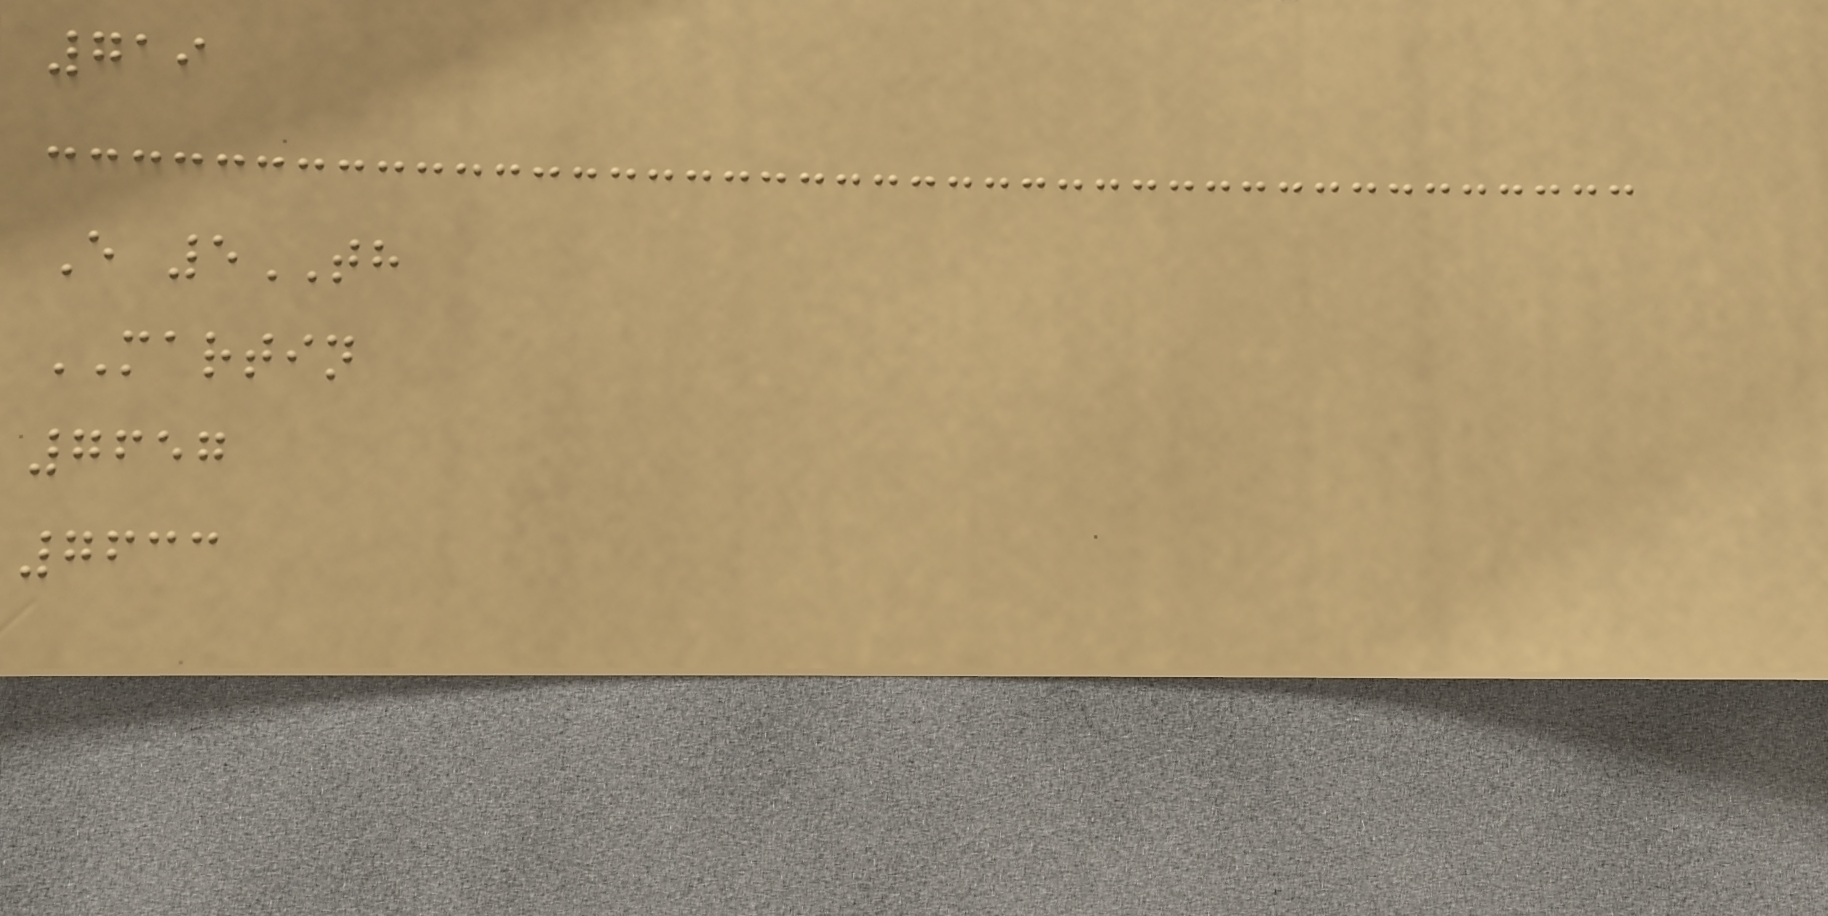719
E 5TH
MARTIN
7657
7633
